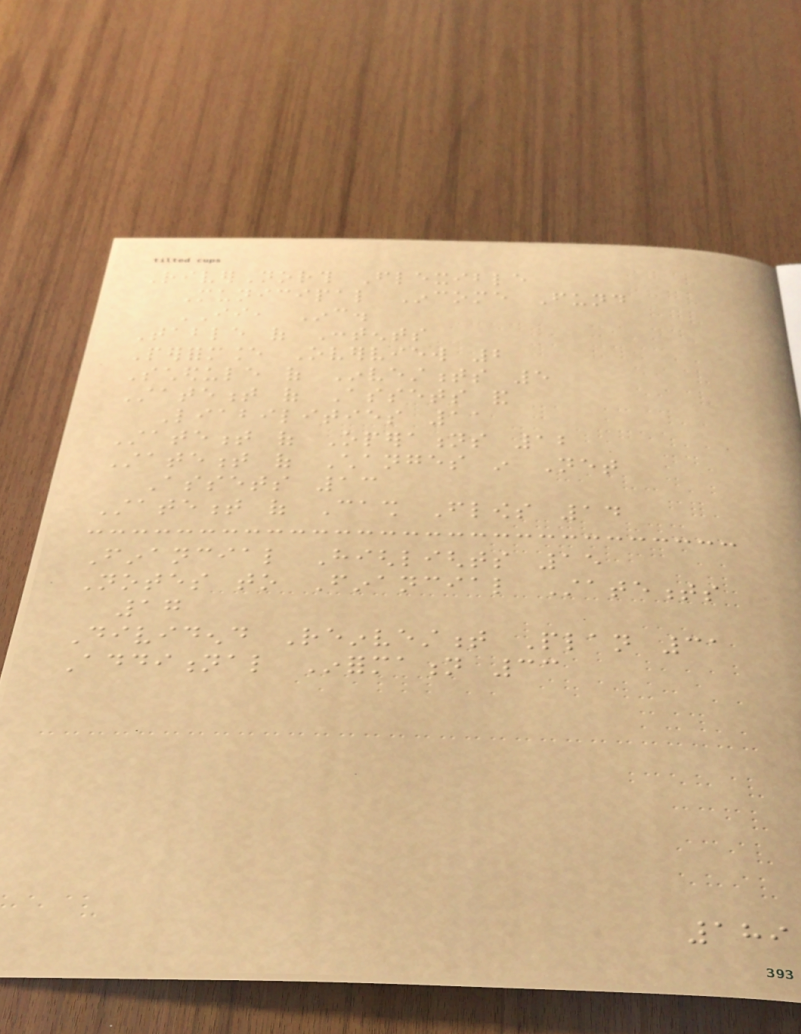RiverNorth Flexible
Municipal Income Fund
II, Inc.
Table of Contents
Performance Overview 2
Schedule of Investments 5
Statement of Assets and
Liabilities 11
Statement of Operations 12
Statement of Changes in Net
Assets 13
Statement of Cash Flows 14
Financial Highlights 15
Notes to Financial Statements
17
Dividend Reinvestment Plan 31
Additional Information 33
189
